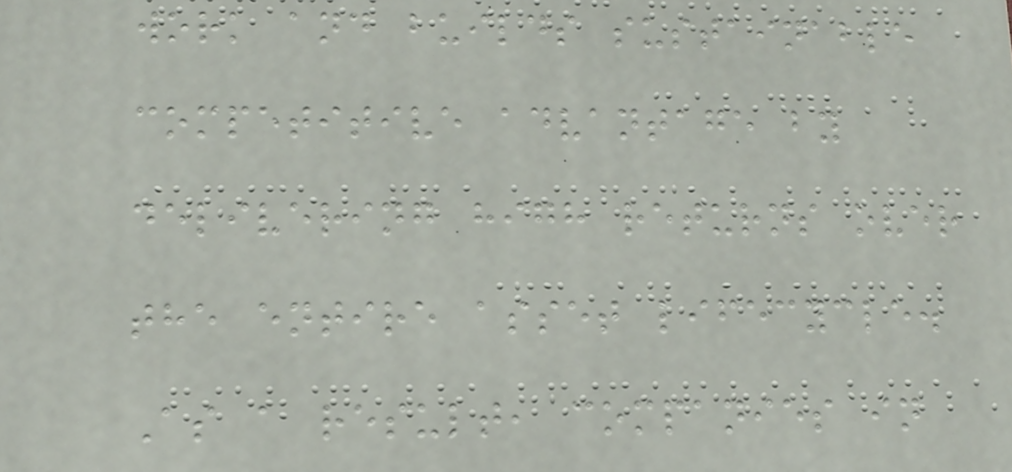work and builds sustainable
competitive advantage by
delivering high returns over
the entire asset lifecycle.
As a result, companies in
